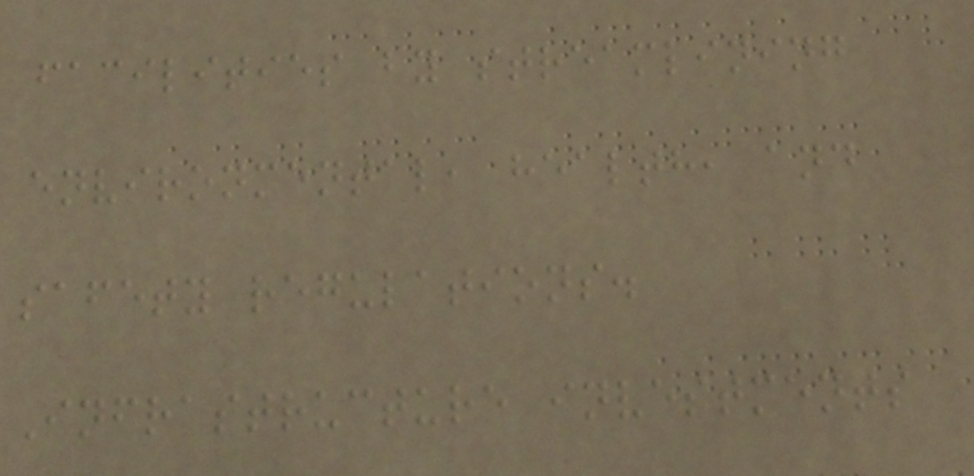facilities by streamlining
environmental, health, and
safety regulations.
Infrastructure investments
